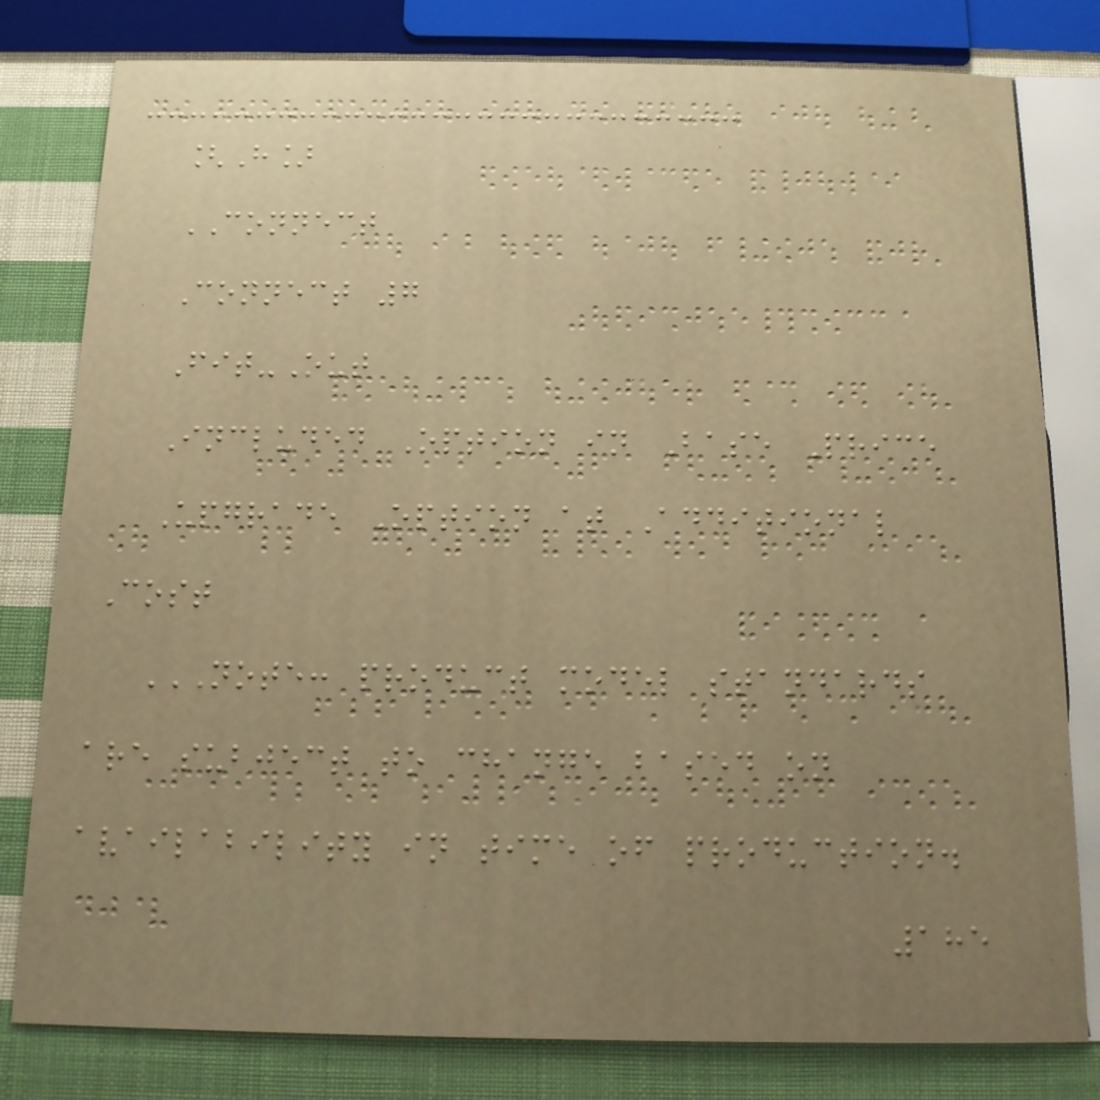[H]
CONNECT
Connect 7
Fit-Out
Included Option in Base Price
Upgrade Option at Additional
Cost
NOTE: PRODUCT MODEL STANDARDS
ARE SUBJECT TO CHANGE BASED ON
AVAILABILITY IN TIME OF PRODUCTION.
185
